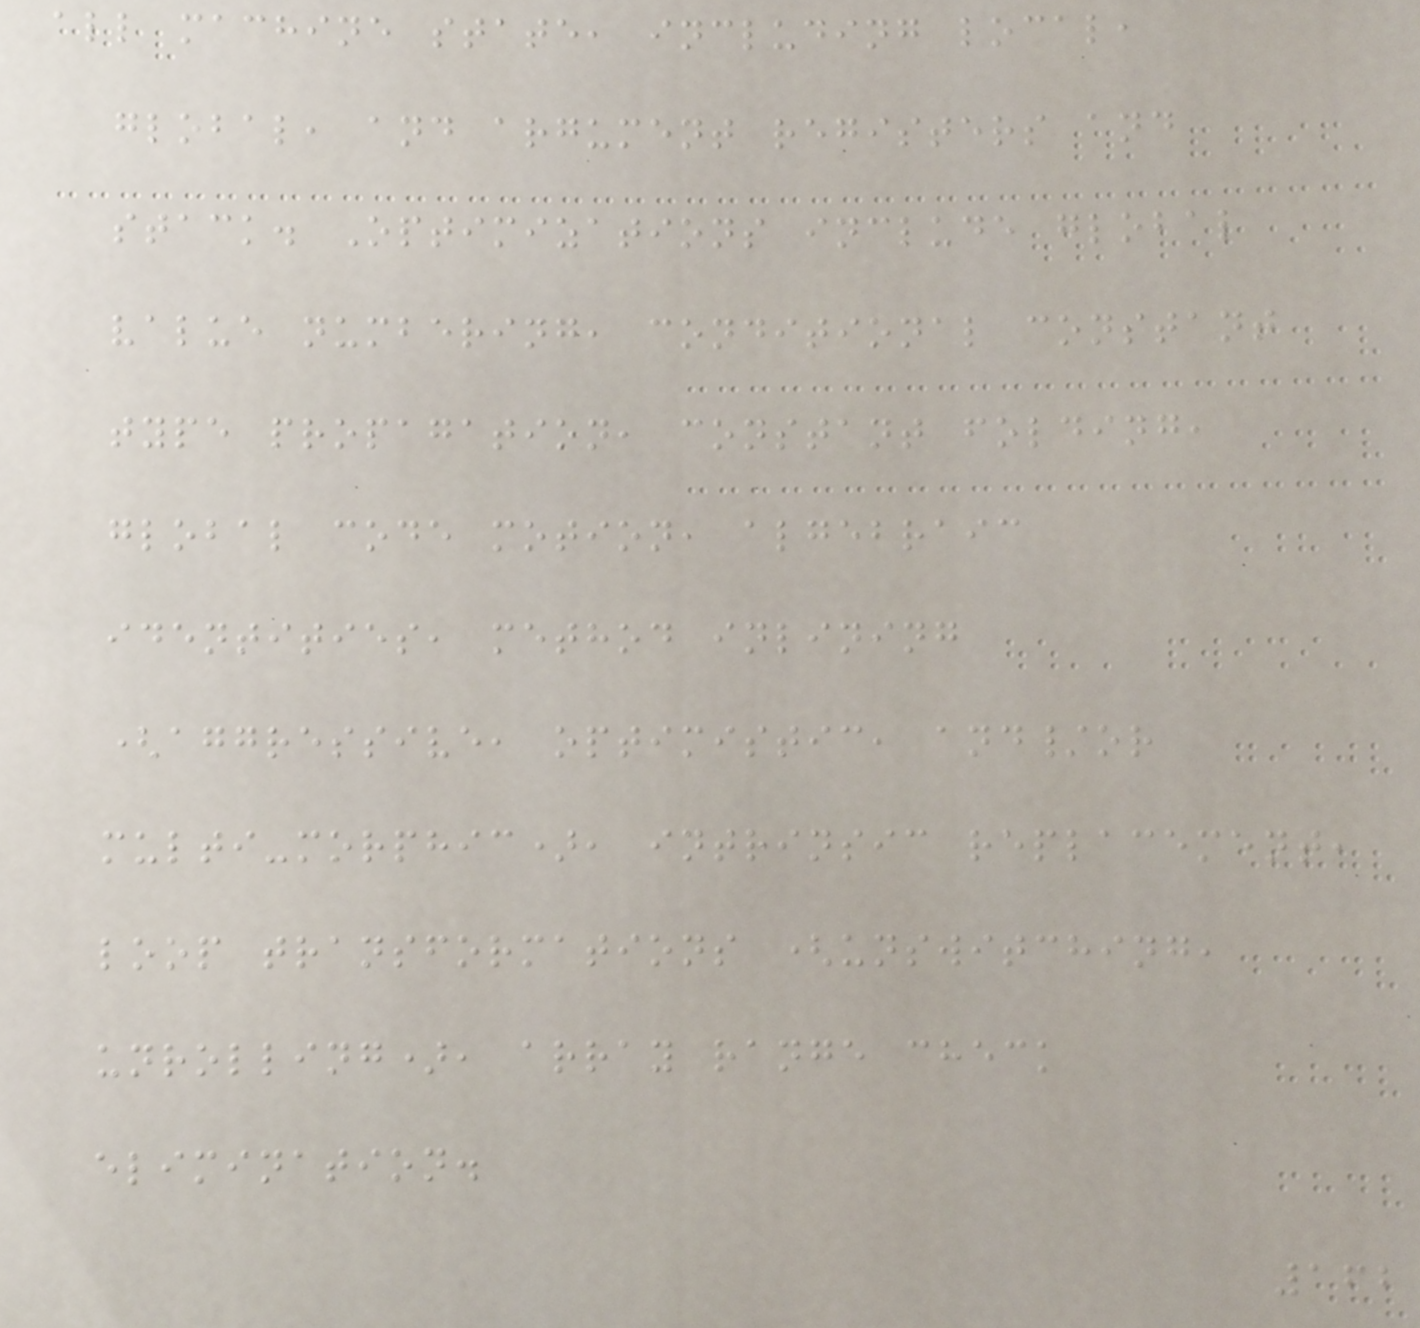all machine state, including local,
global, and argument registers and
stack. Optimizations include global
value numbering, conditional constant
type propagation, constant folding,
global code motion, algebraic
identities, method inlining
(aggressive, optimistic, and/or
multi-morphic), intrinsic replacement,
loop transformations (unswitching,
unrolling), array range check
elimination.
162
